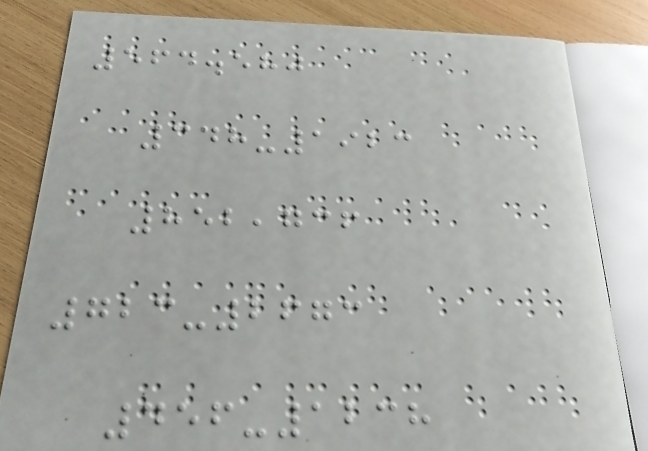564.580
348-1923
852,736
723-2673
456-1238
